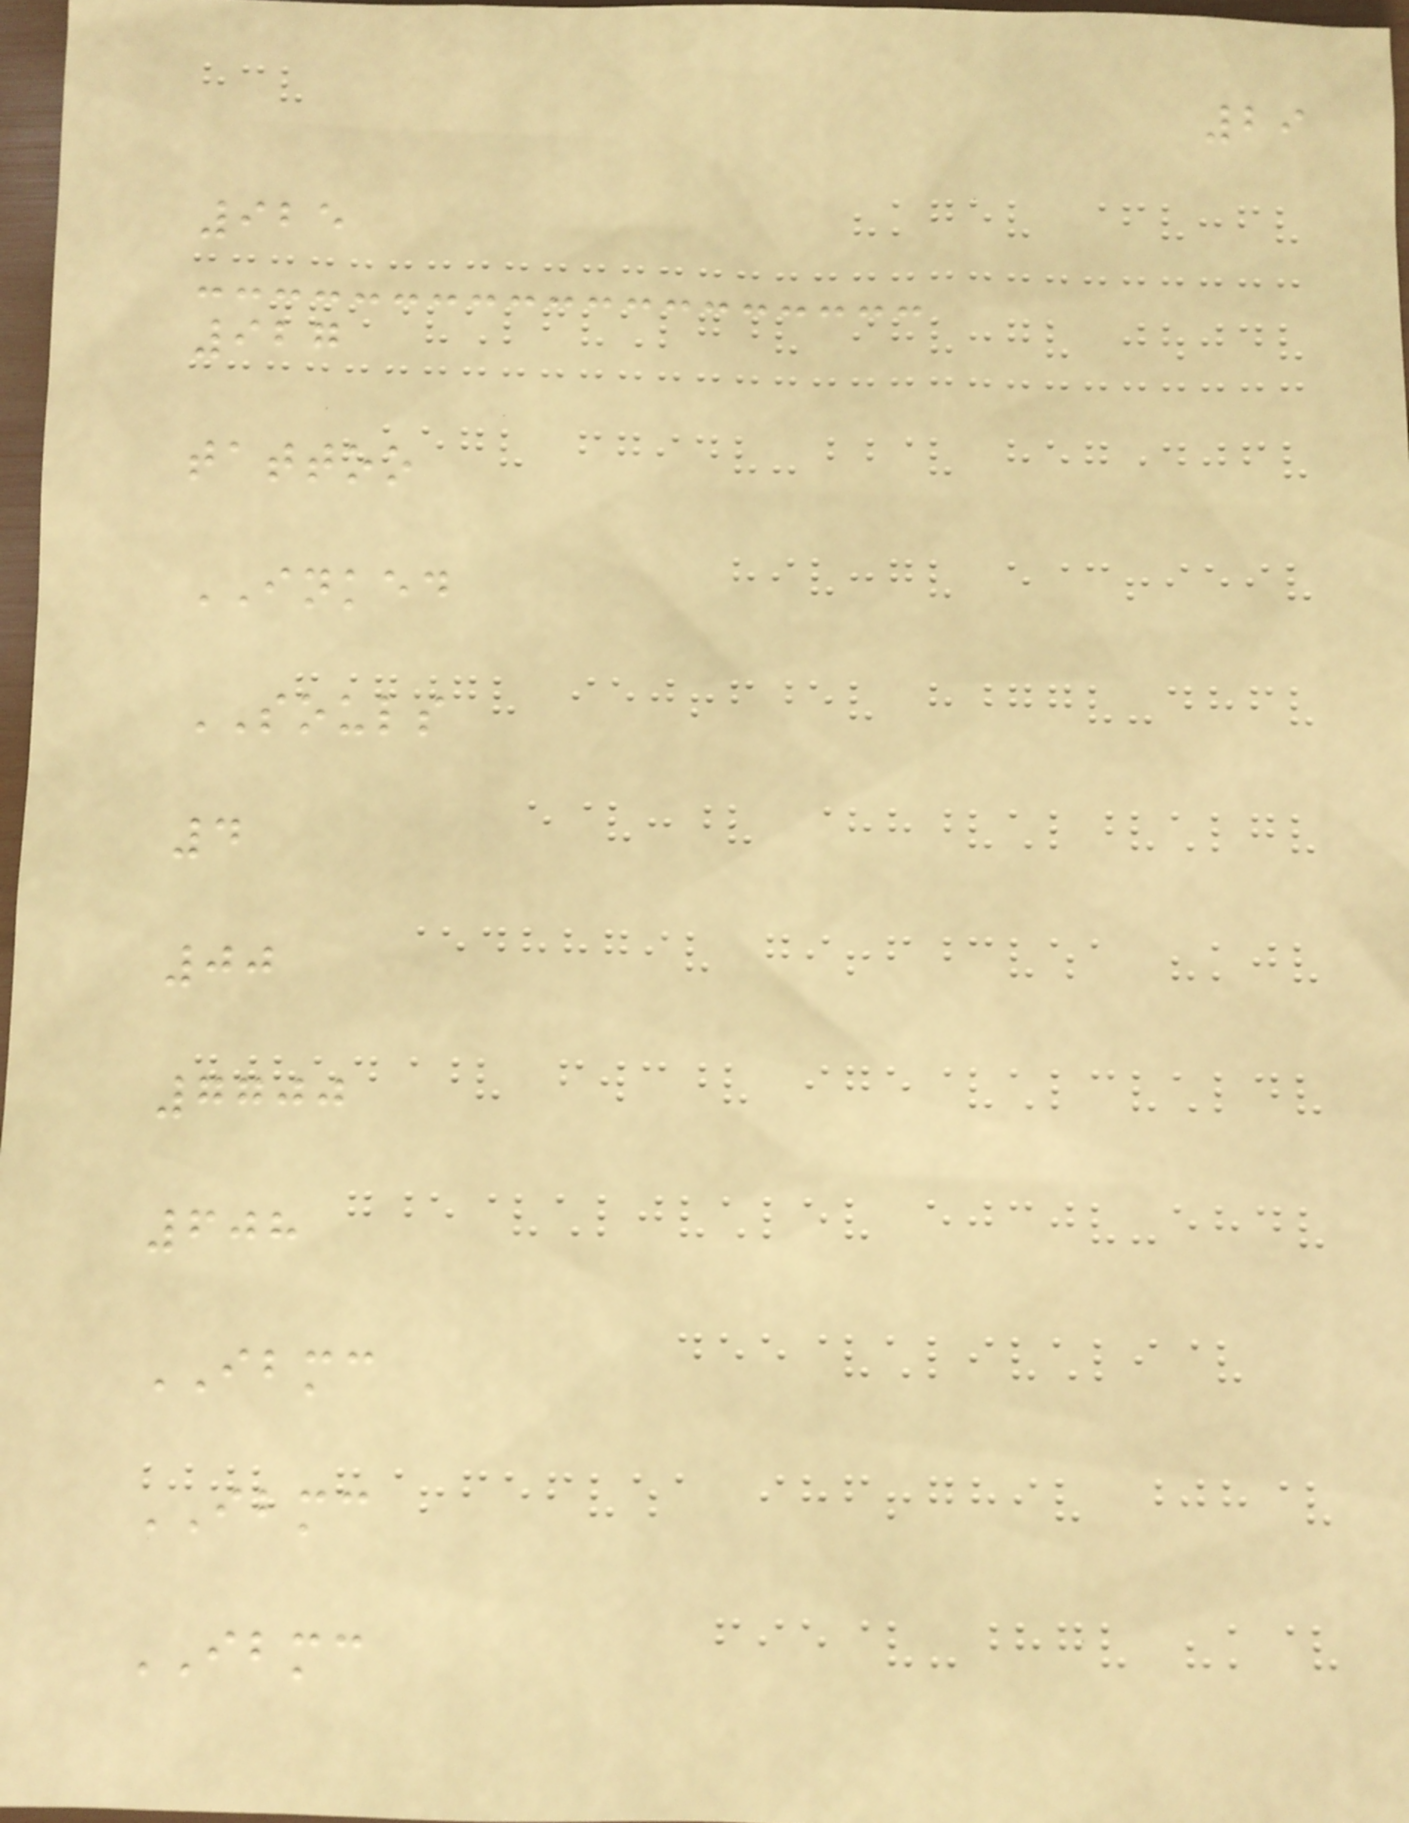29
925
927
tattoo
INKED
SOULS
4
00
7700
608
IBMC
IBMC
IBMC
